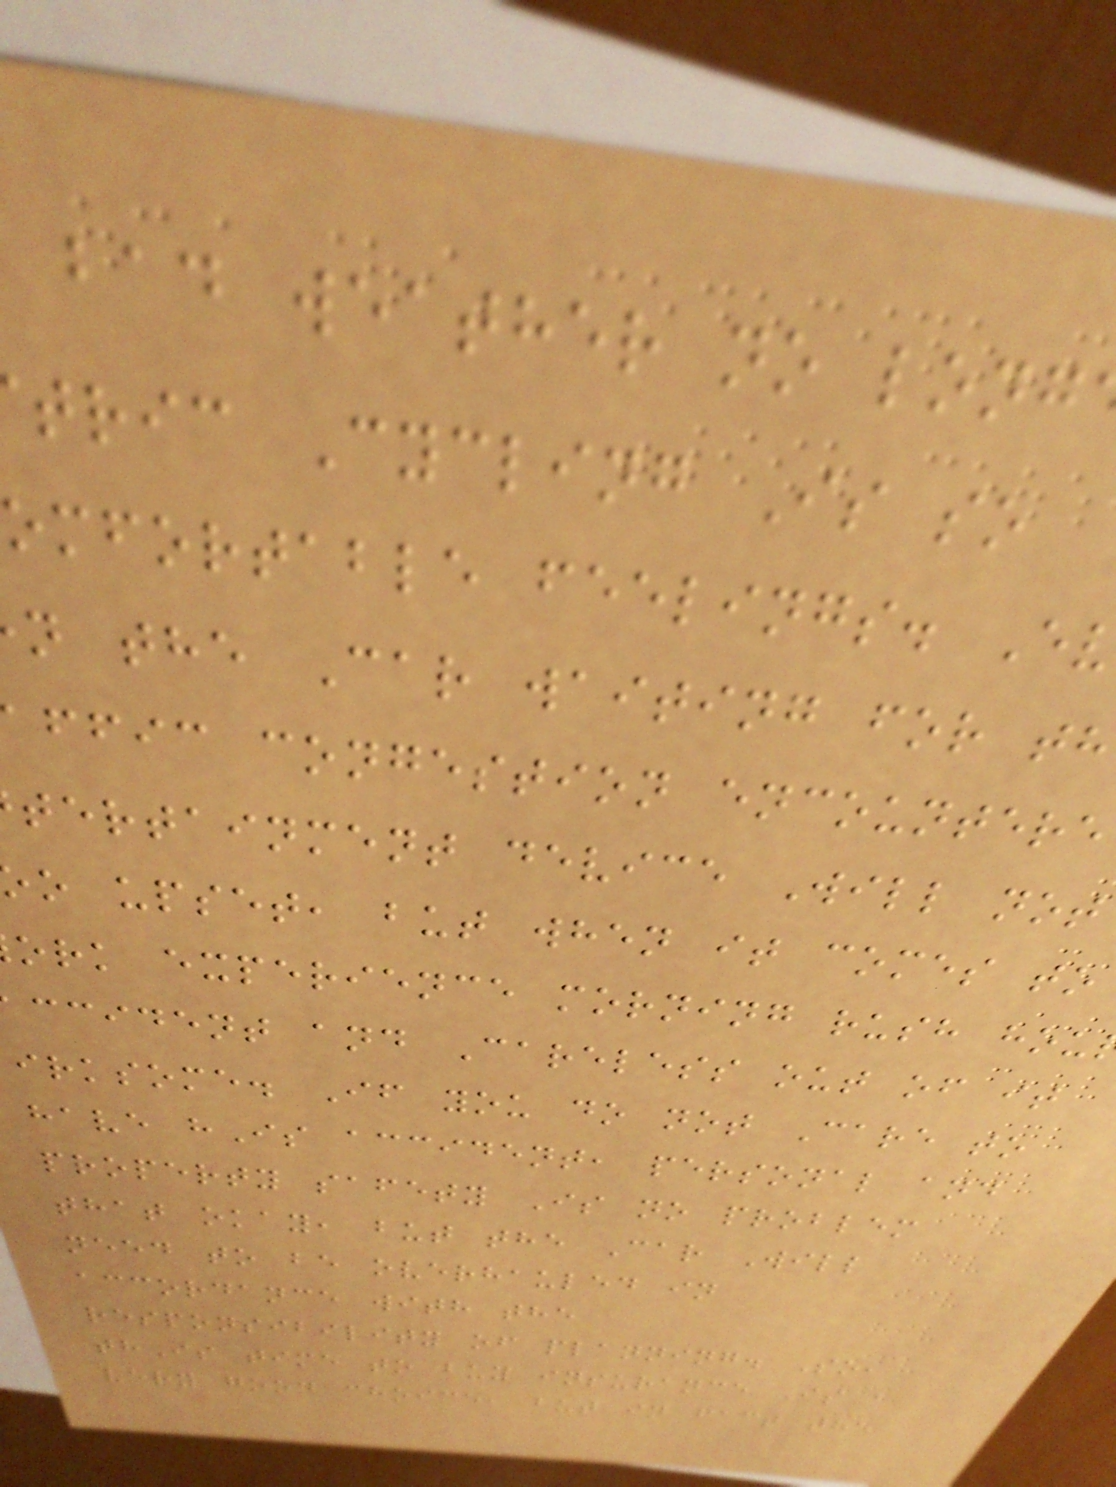bad weather no long
tric Cycling Is so
omfortable feelings. E
n the Car waiting for th
ffic congestion encountere
tertainment device Will not
o upset, but when it comes to
ork experience morning rush hou
ccident and Careless out of it
irksome. If you do not Care to
have hIs accident, personal and
property safety Is no problem
that okay, but the Car Will
need to be overhauled in
accordance with the
responsibility of planning. So,
thIs time to buy insurance Is a
very good choice, but in fact the
